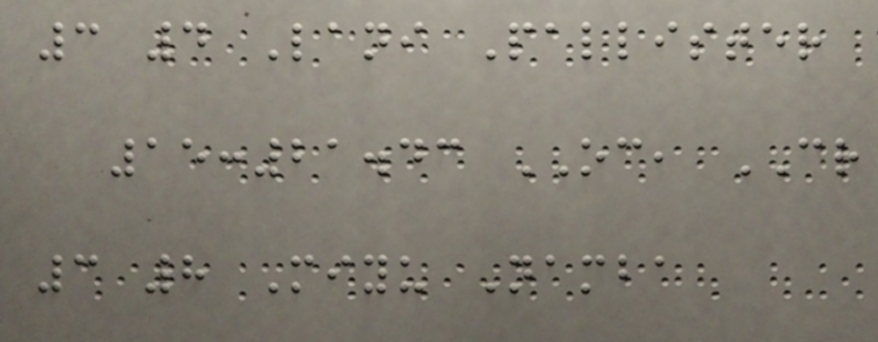3 4 Lani Pallister
15:21.43 OC, CR
3 8 Miyu Namba
